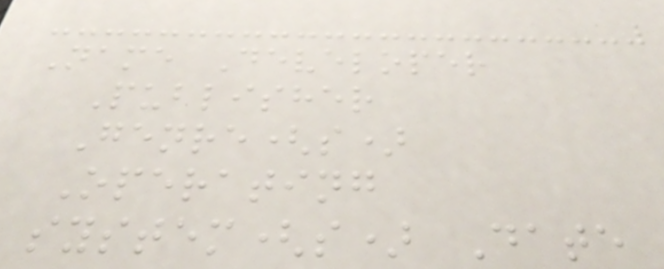Name Developer
Publisher
Genre(s)
Operating
system(s) Date
